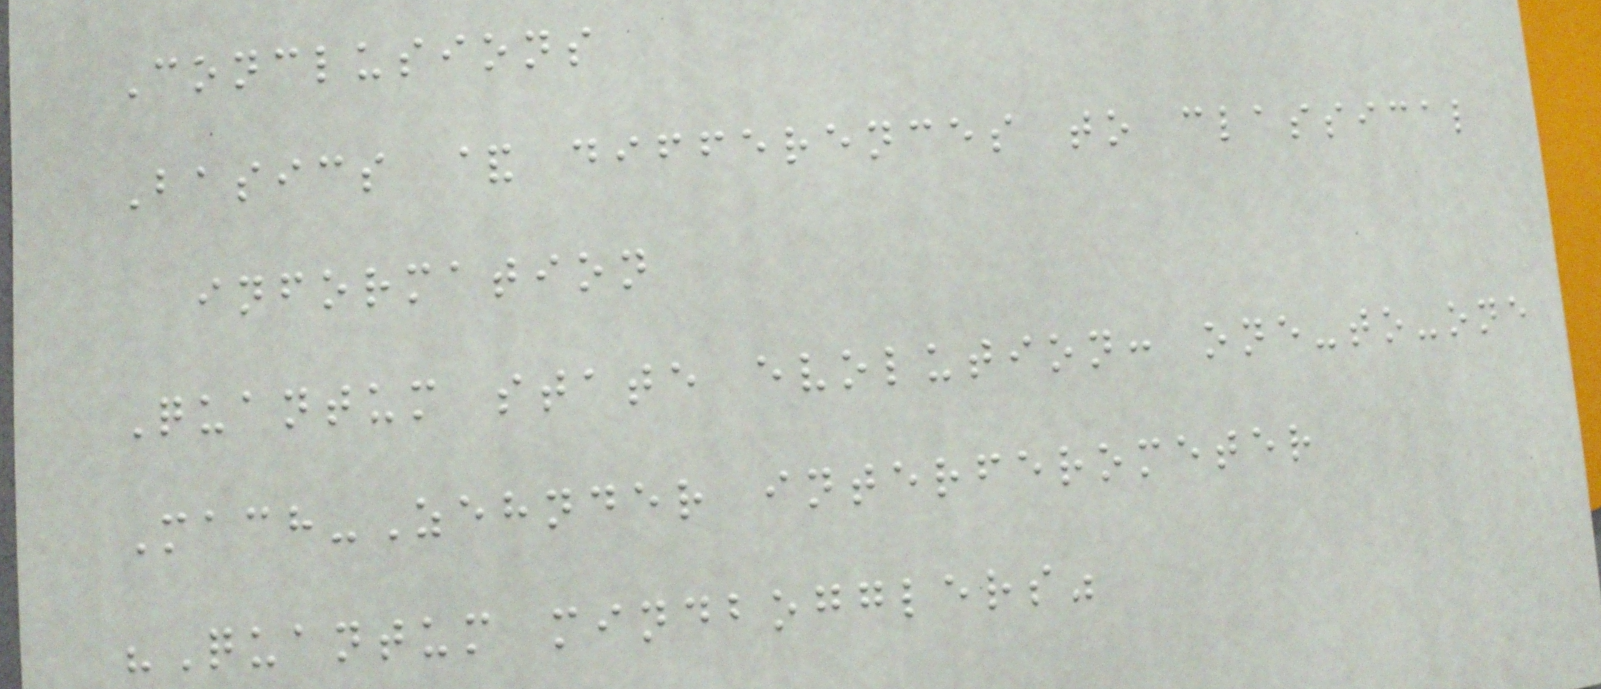Conclusions
Basics & differences to classical
information
Quantum state evolution: one-to-one
Mach-Zehnder interferometer
"Quantum mindbogglers"
